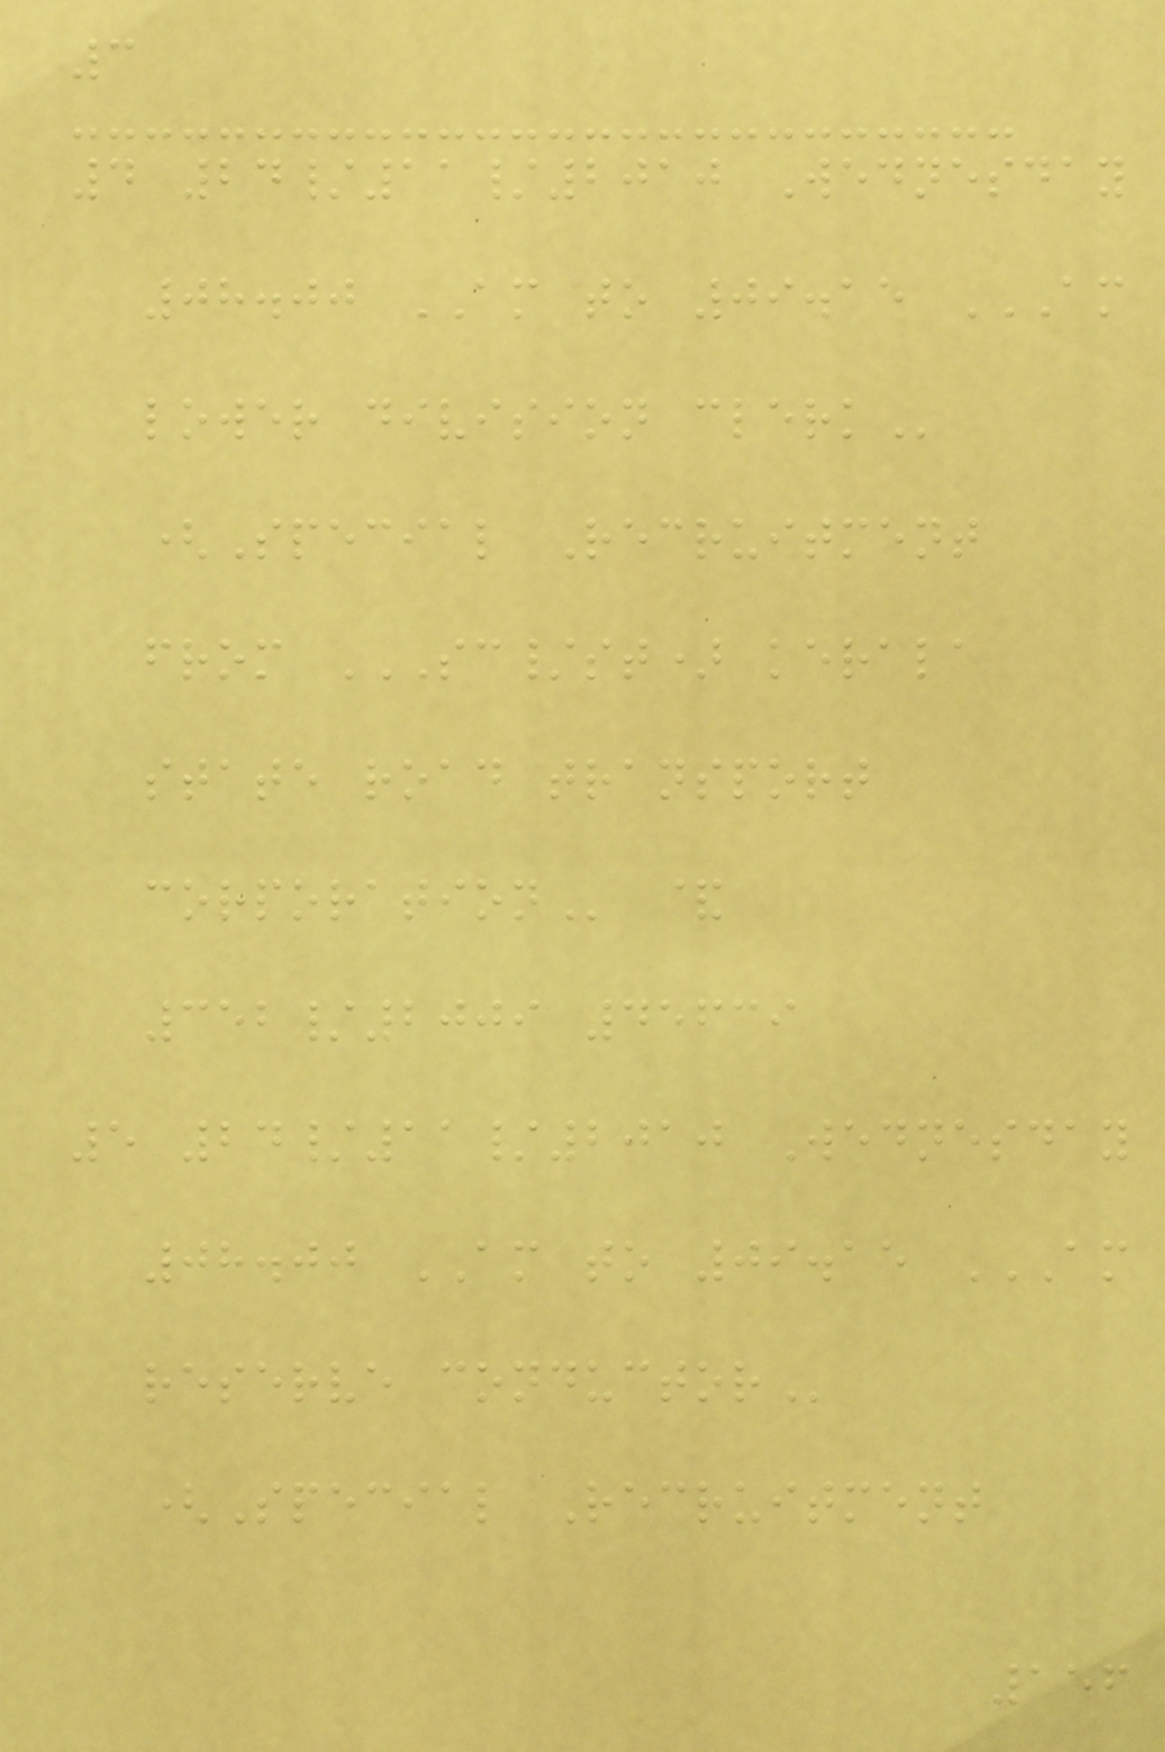3
4 24/11/2010 Wednesday
08.00 AM to 09.15 AM
LOWER DIVISION CLERK
(Special Recruitment
from SC/ST) KERALA
STATE ROAD TRANSPORT
CORPORATION &
352/2009 45639
5 24/11/2010 Wednesday
08.00 AM to 09.15 AM
RESERVE CONDUCTOR
(Special Recruitment
156
